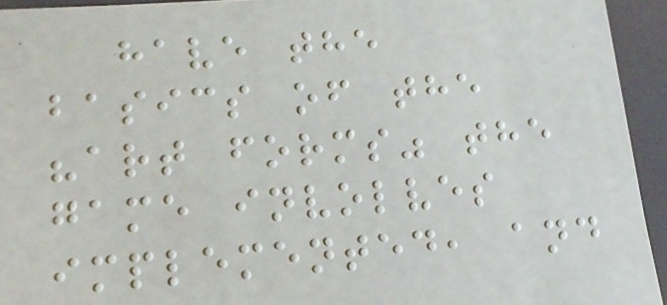have the
basics of the
"art forms" the
game involves
implemented, and
